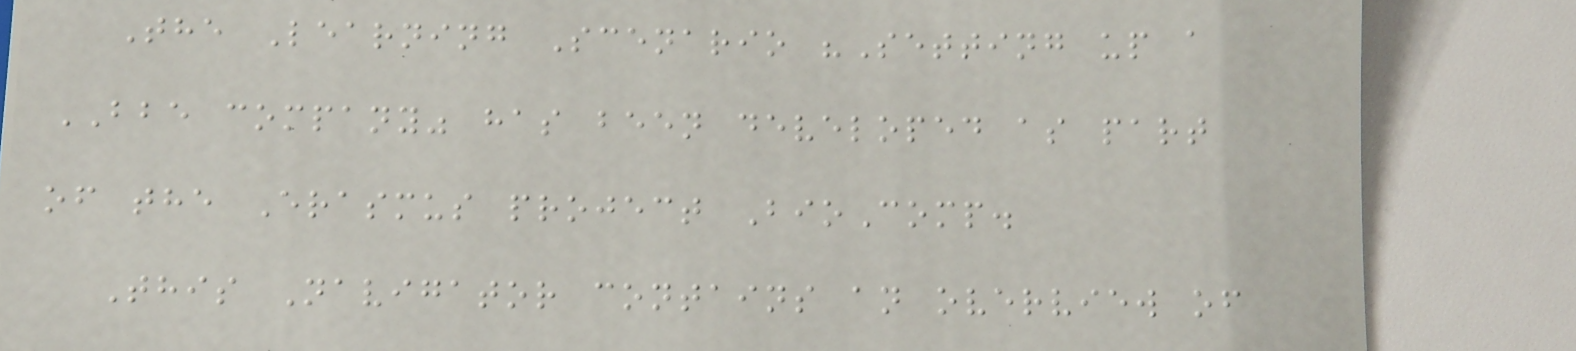The Learning Scenario "Setting up a
BBE company" has been developed as part
of the Erasmus project BioComp.
This Navigator contains an overview of
